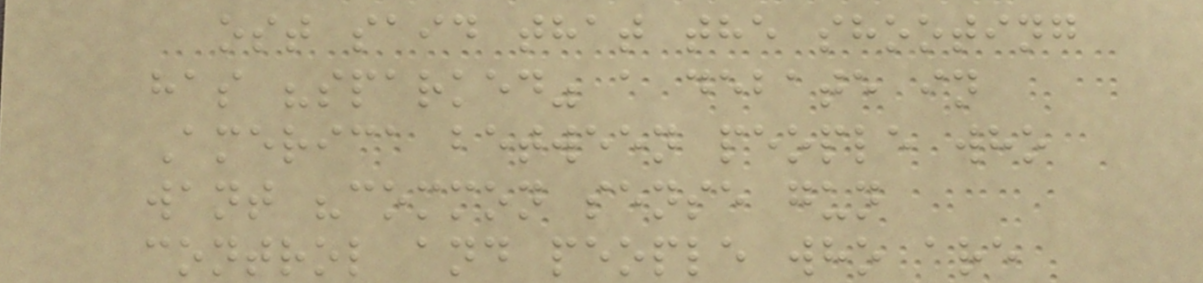ost said that the shooting
has "sparked" a debate in
America between people who
want "common sense gun
control and people who are
